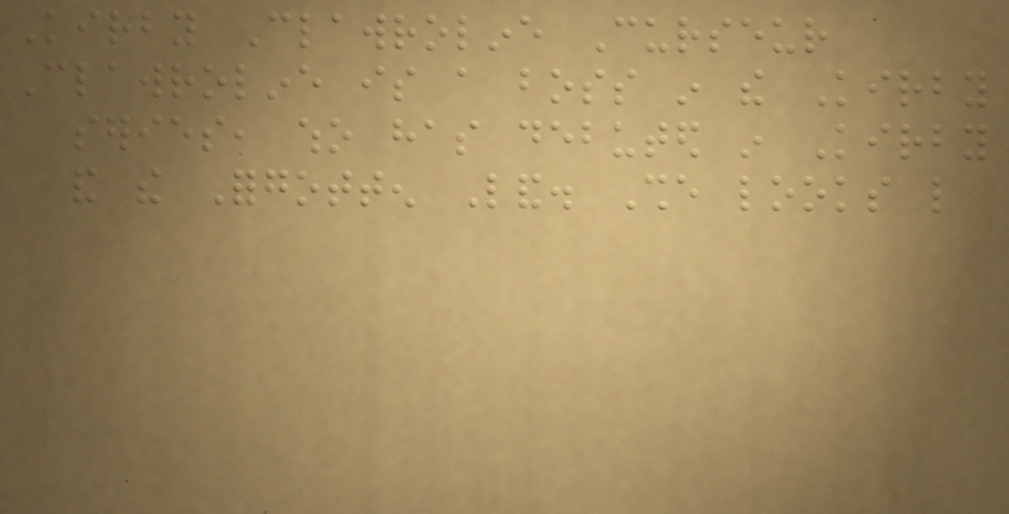Kirby Clawroline Curseur
Clawroline is a boss in the Kirby
series, who has debuted in Kirby
and the Forgotten Land. She looks like
